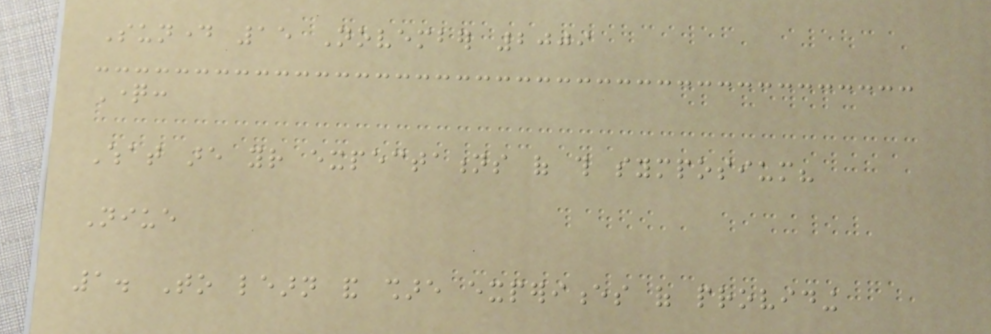Sunday 15 November 2009
Question:
What are your expectations of this symposium?
Niue
1. To learn and share experiences of providing
